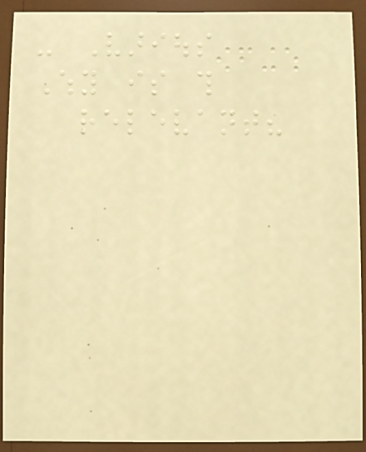- Various
Why is this
relevant?
